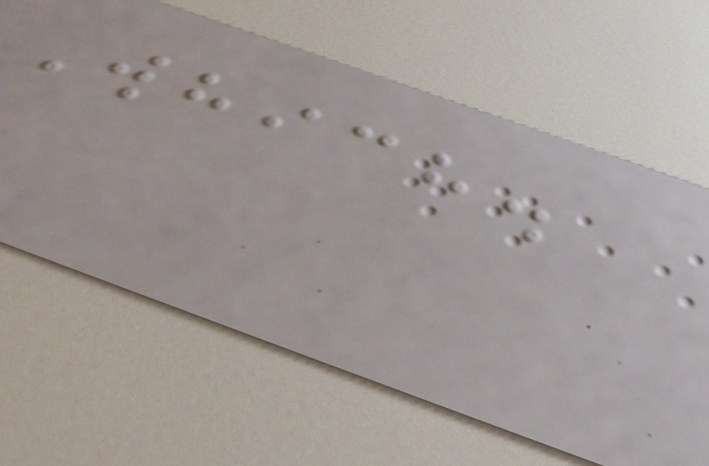Which.
